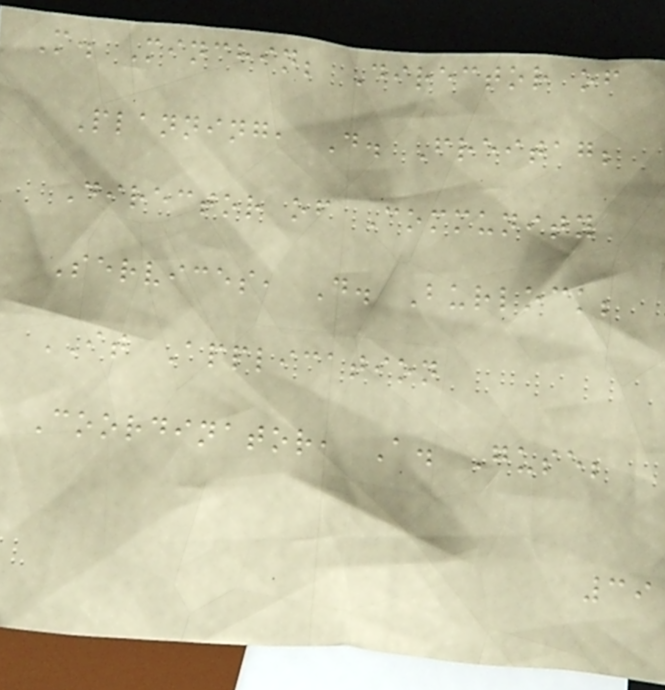M. Minchin; Director of
Planning, D. Freitag;
Director of Community
Services, D. Burlock;
IT Application
Coordinator, A. Guse;
39
